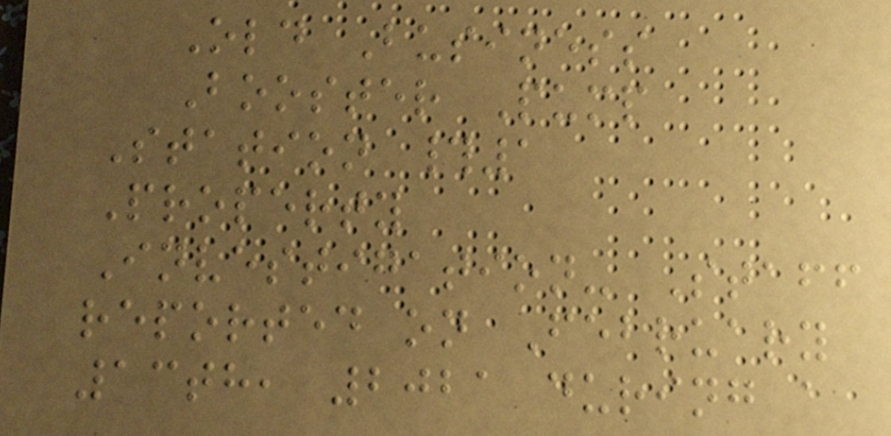Old Business
Booster Pump
Station #1
Property
Investigation- Staff
reported on February
13th, 2021 during a
